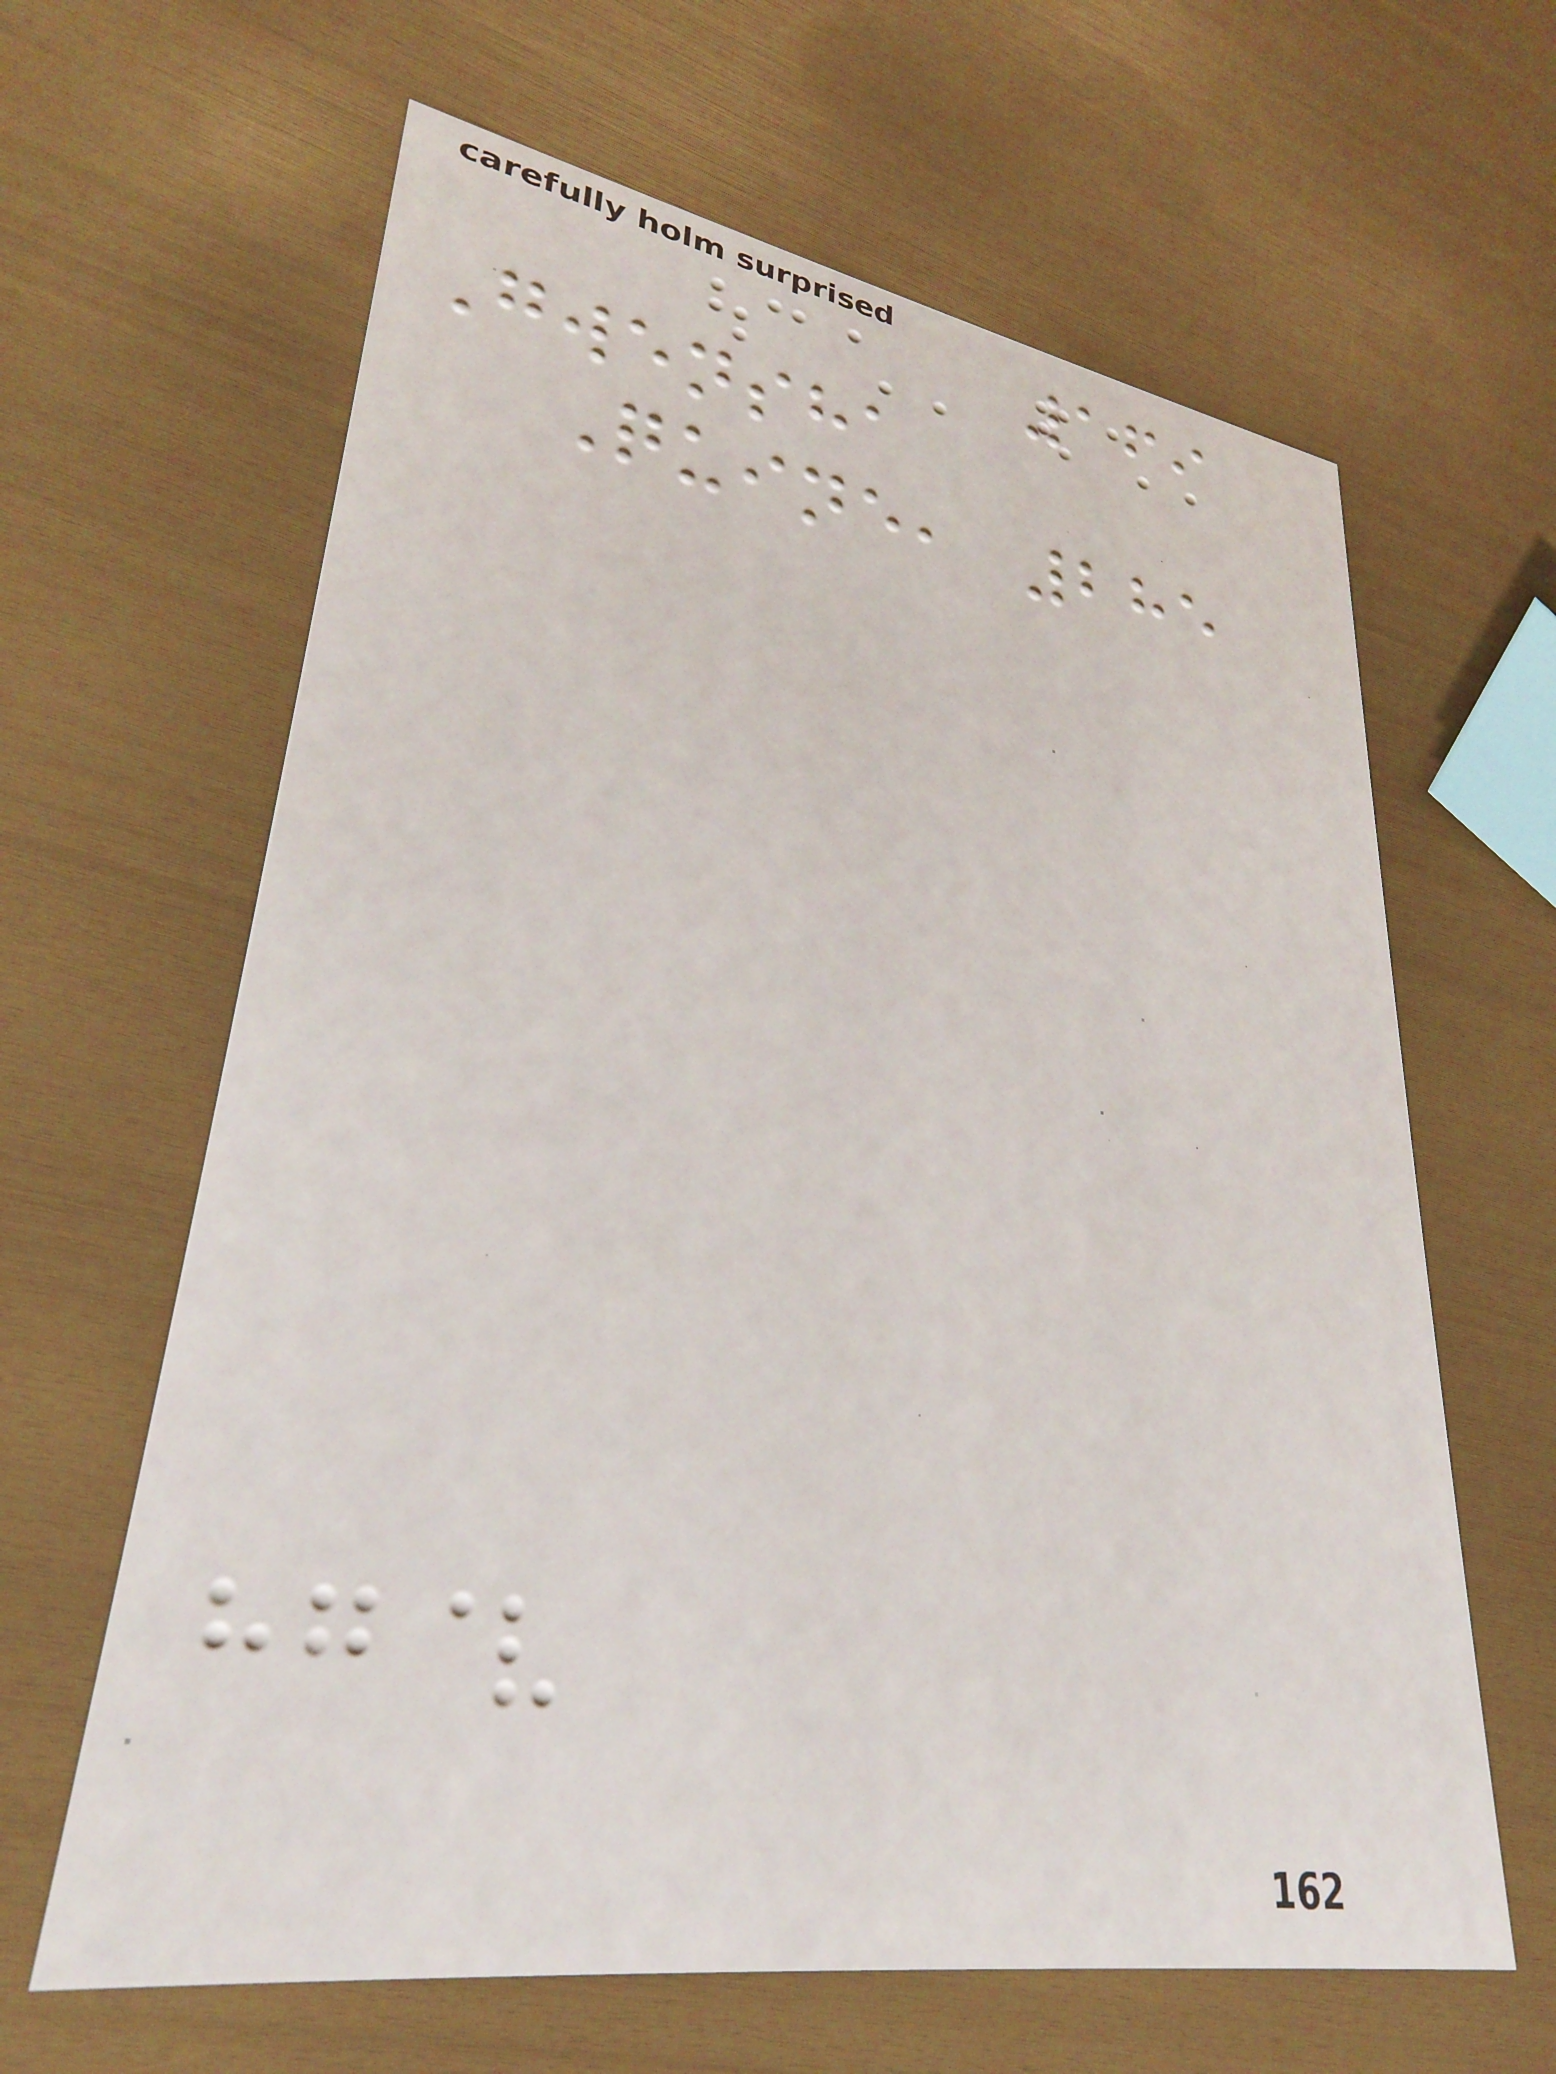169
Gwensha
Quine, 285
